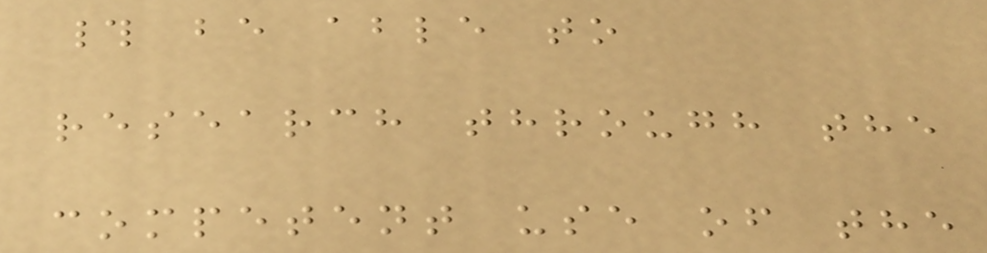# be able to
research through the
competent use of the
